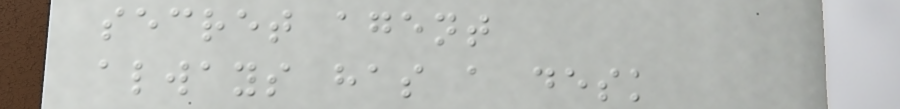secret agent
always has a desk
